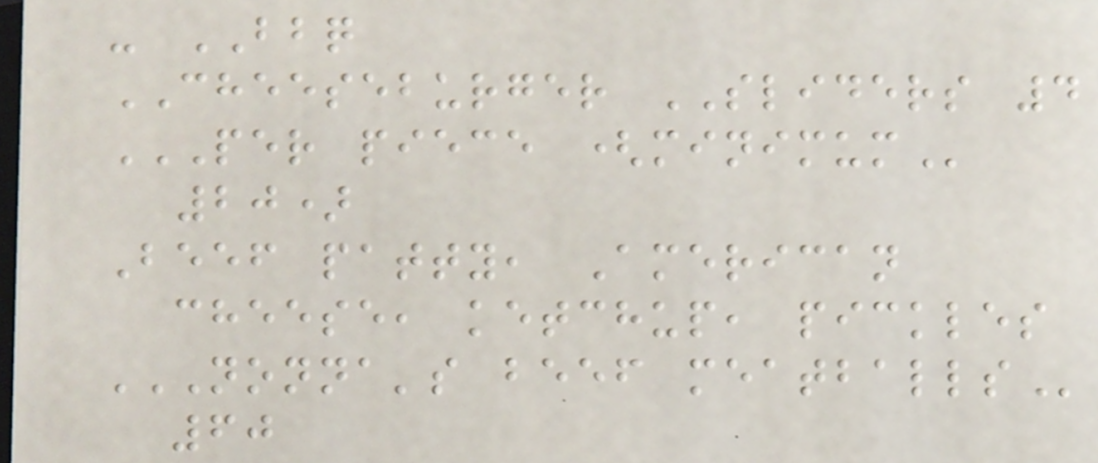- BBQ
CHEESEBURGER SLIDERS 4
PER PIECE (MINIMUM
20)
Beef patty, American
cheese, ketchup, pickles
NONNA'S BEEF MEATBALLS
60
